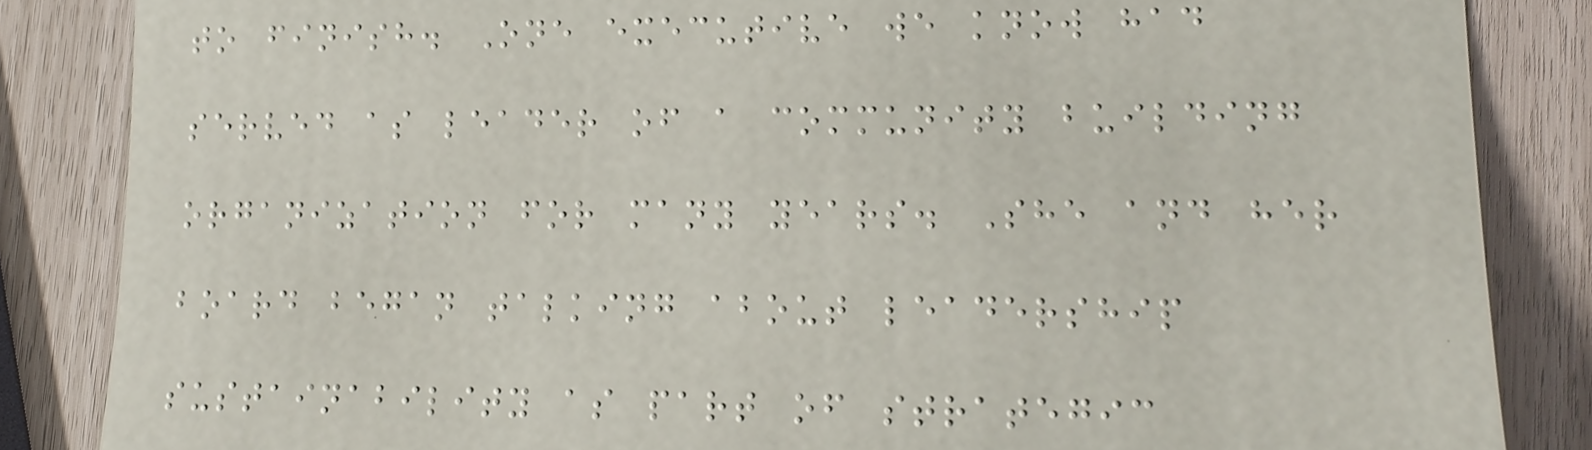to finish. One executive we know had
served as leader of a community building
organization for many years. She and her
board began talking about leadership
sustainability as part of strategic
